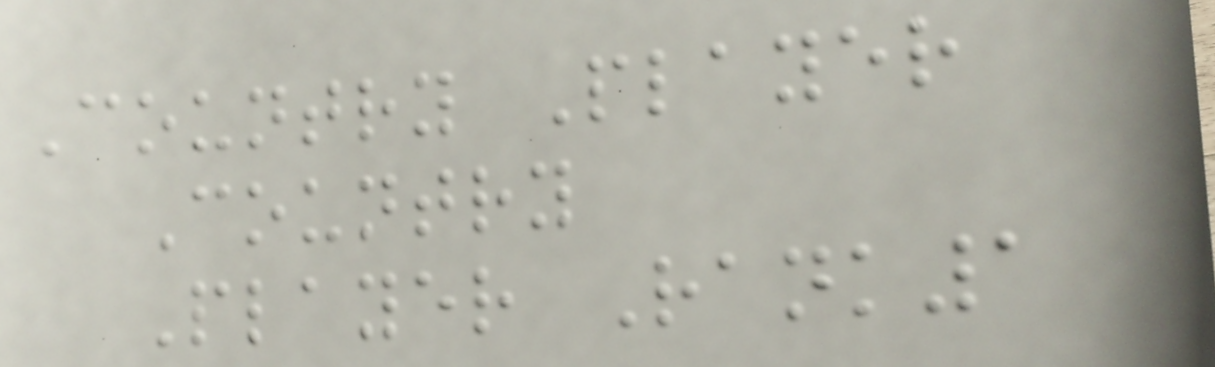Country Player
Country
Player Rank1
